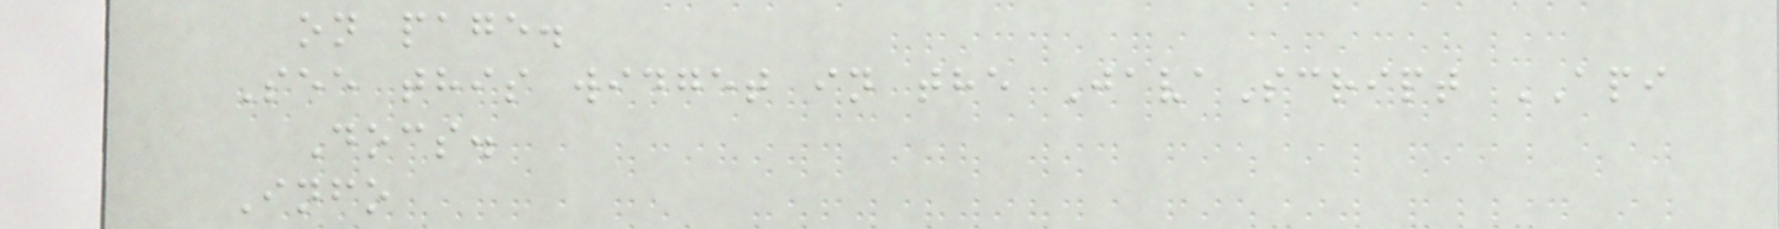on page.
See this widget in the JavaScript API
Docs.
Info
